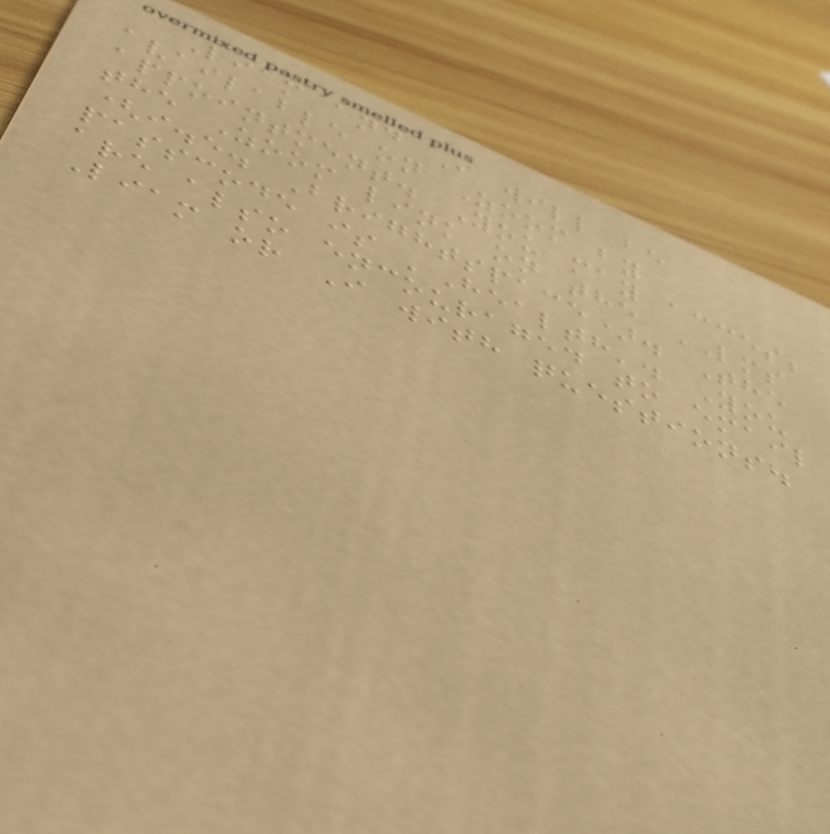Liam and I will be
available on Zoom by
appointment. You may access
the Zoom link on the LMS
(i.e. Brightspace). The
passcode is 'Health'. You
are also encouraged to email
Liam or I with questions.
